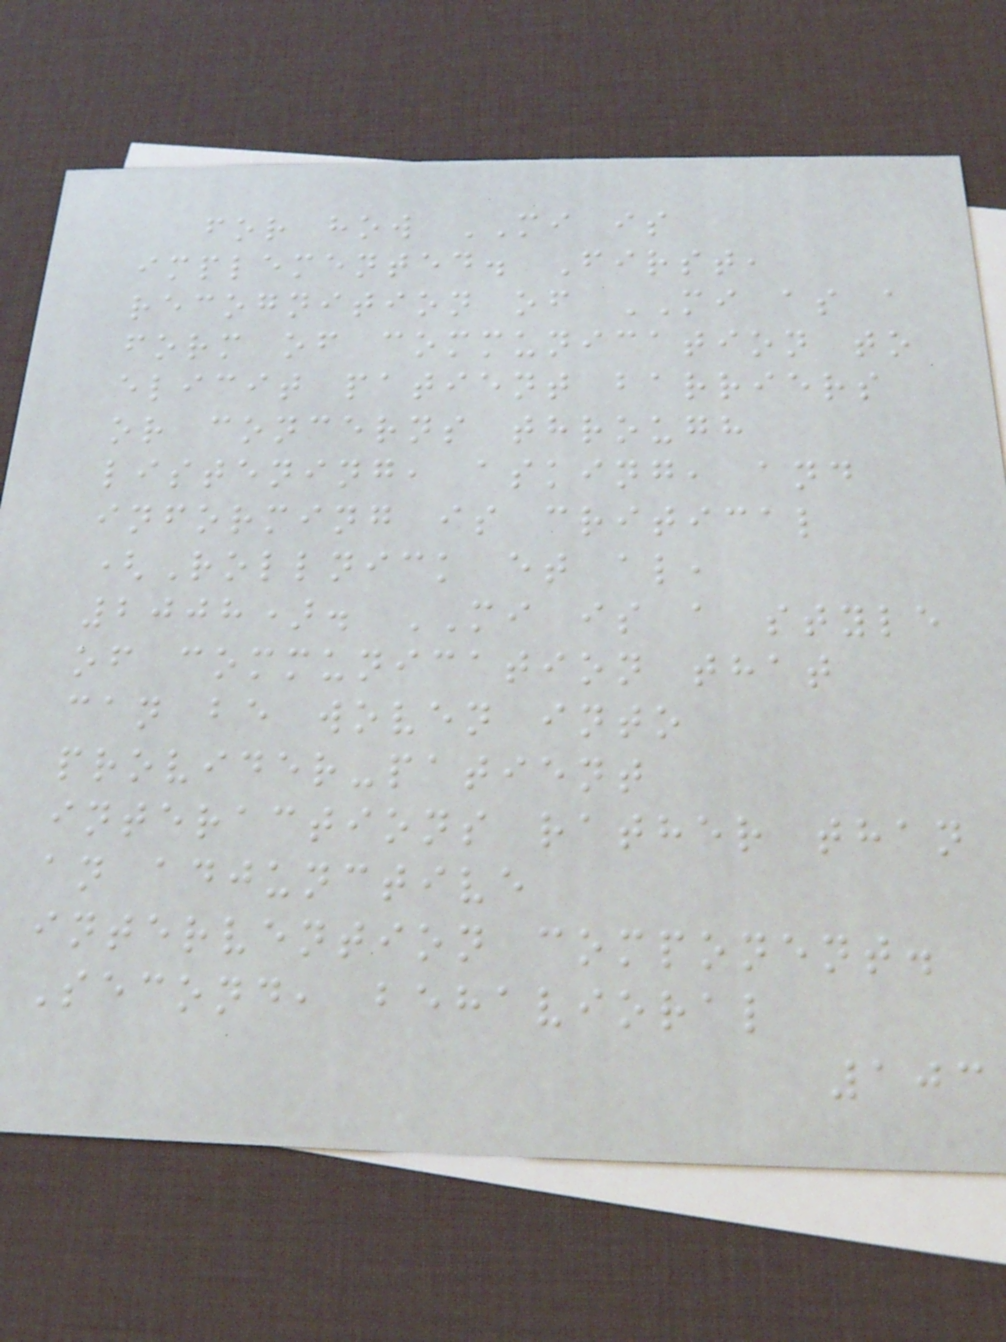for how MI is
implemented. First,
recognition of MI as a
form of communication to
elicit patient barriers
or concerns through
listening, asking, and
informing is critical
(Rollnick et al,
2008). MI is a style
of communication that
can be woven into
provider-patient
interactions rather than
an adjunctive
intervention component.
Second, behavioral
103
